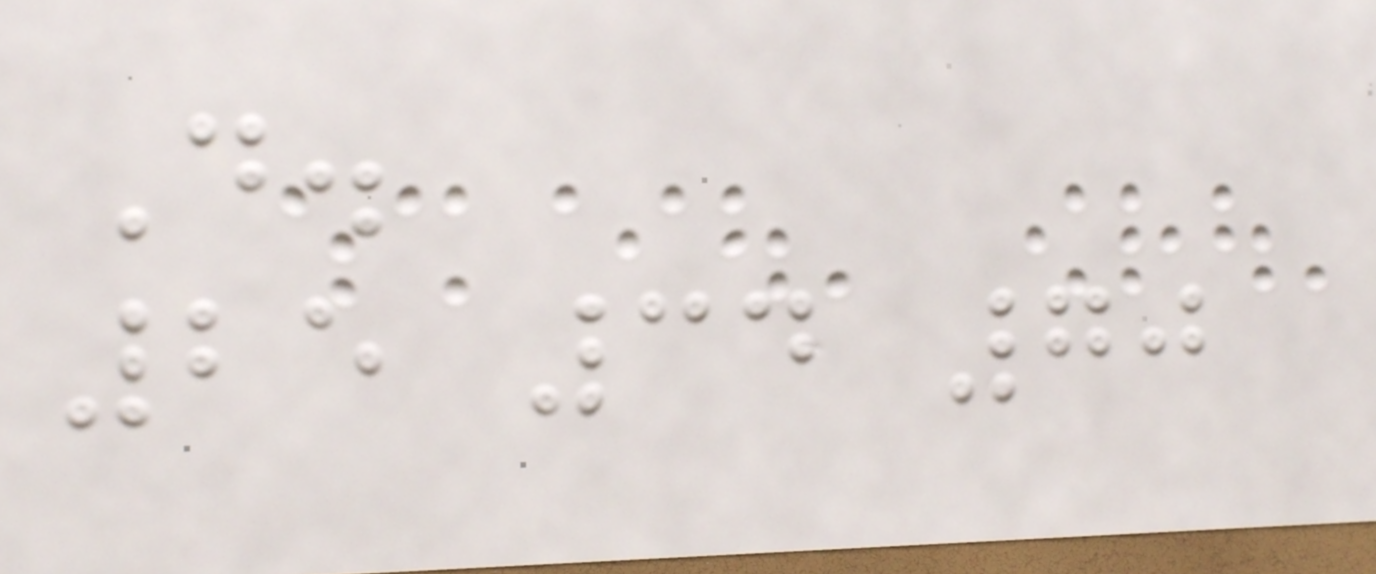D.
25 34 70
